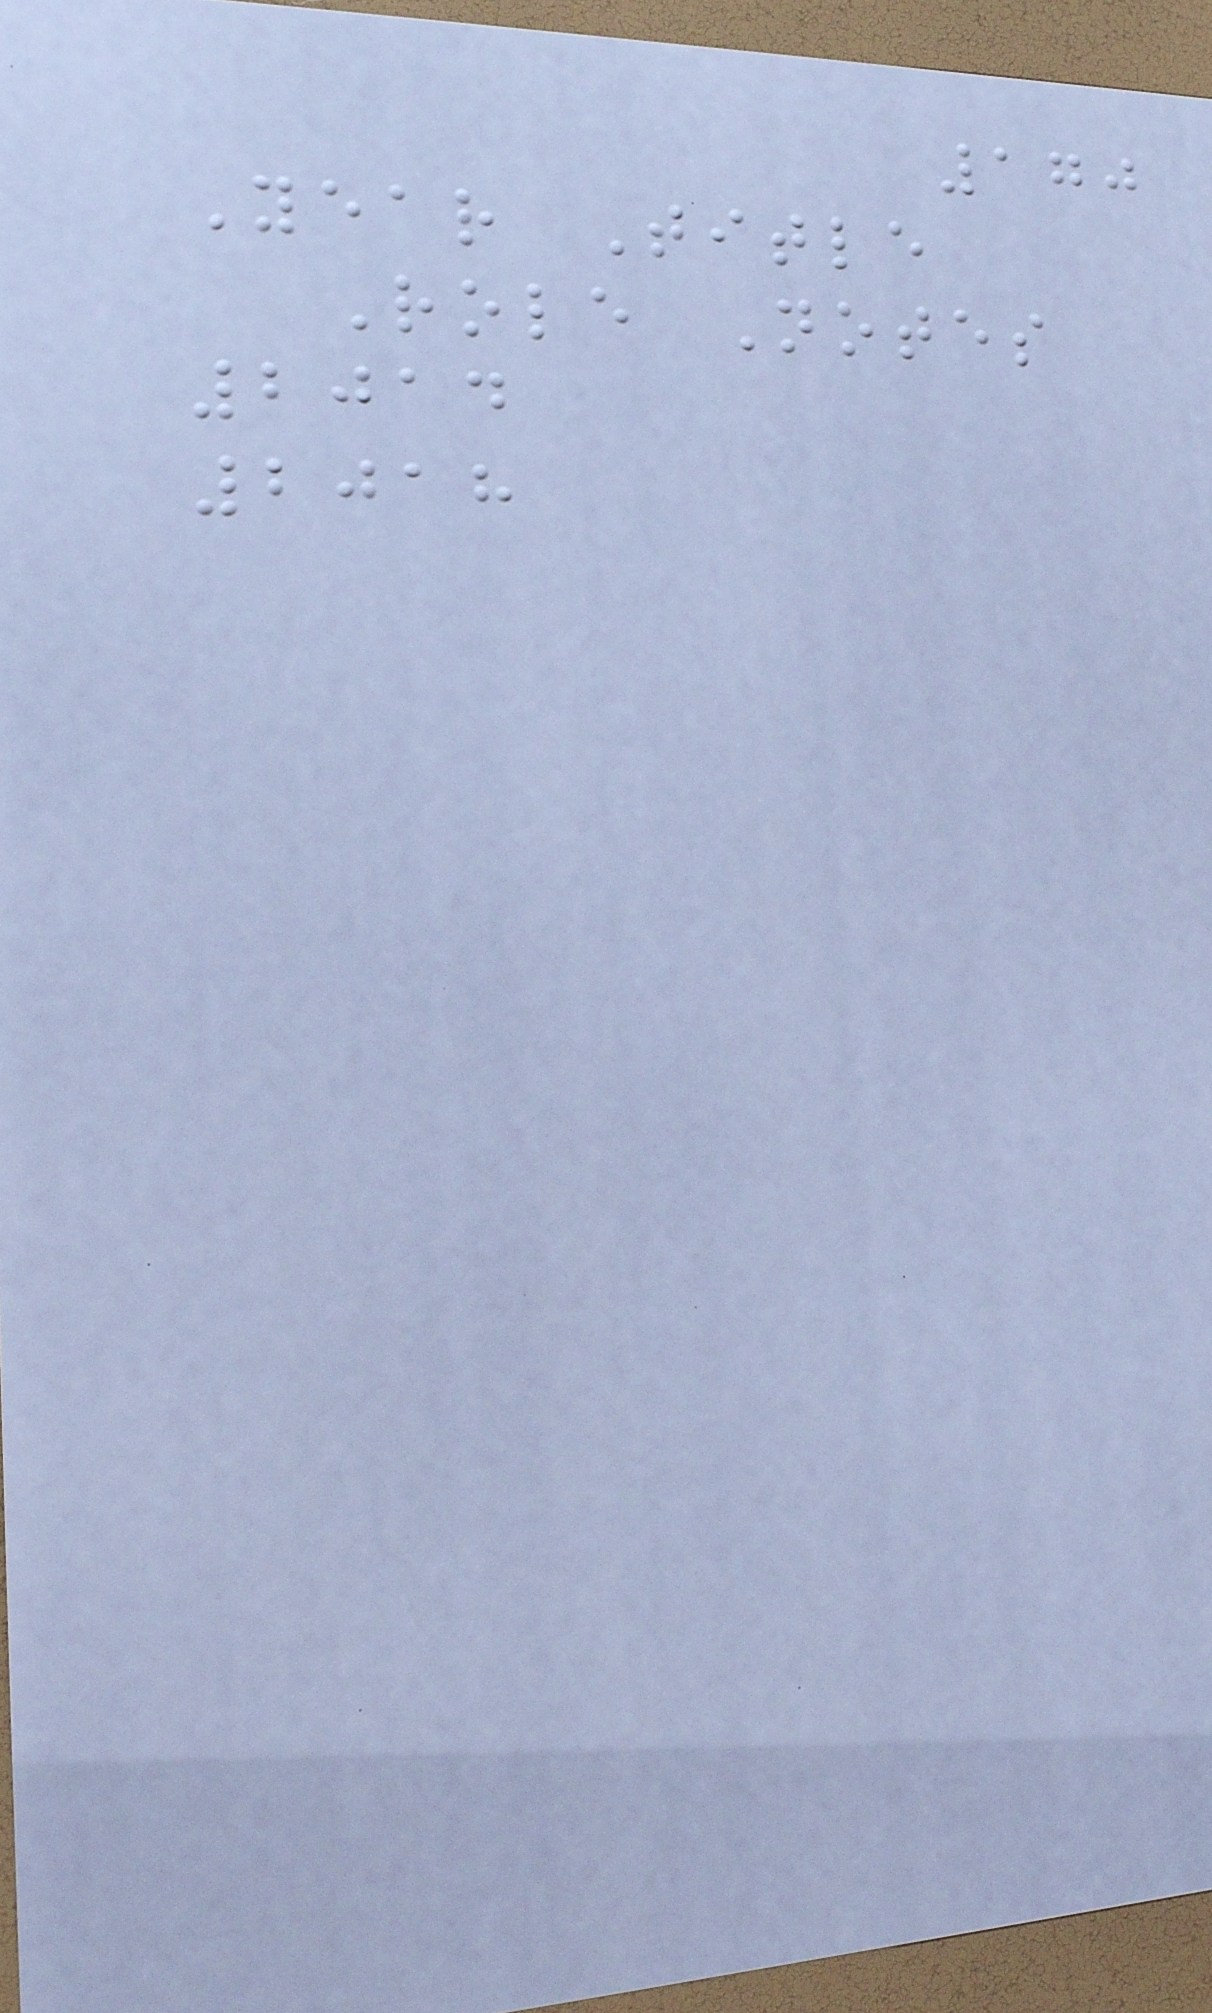170
Year Title
Role Notes
2014
2018
